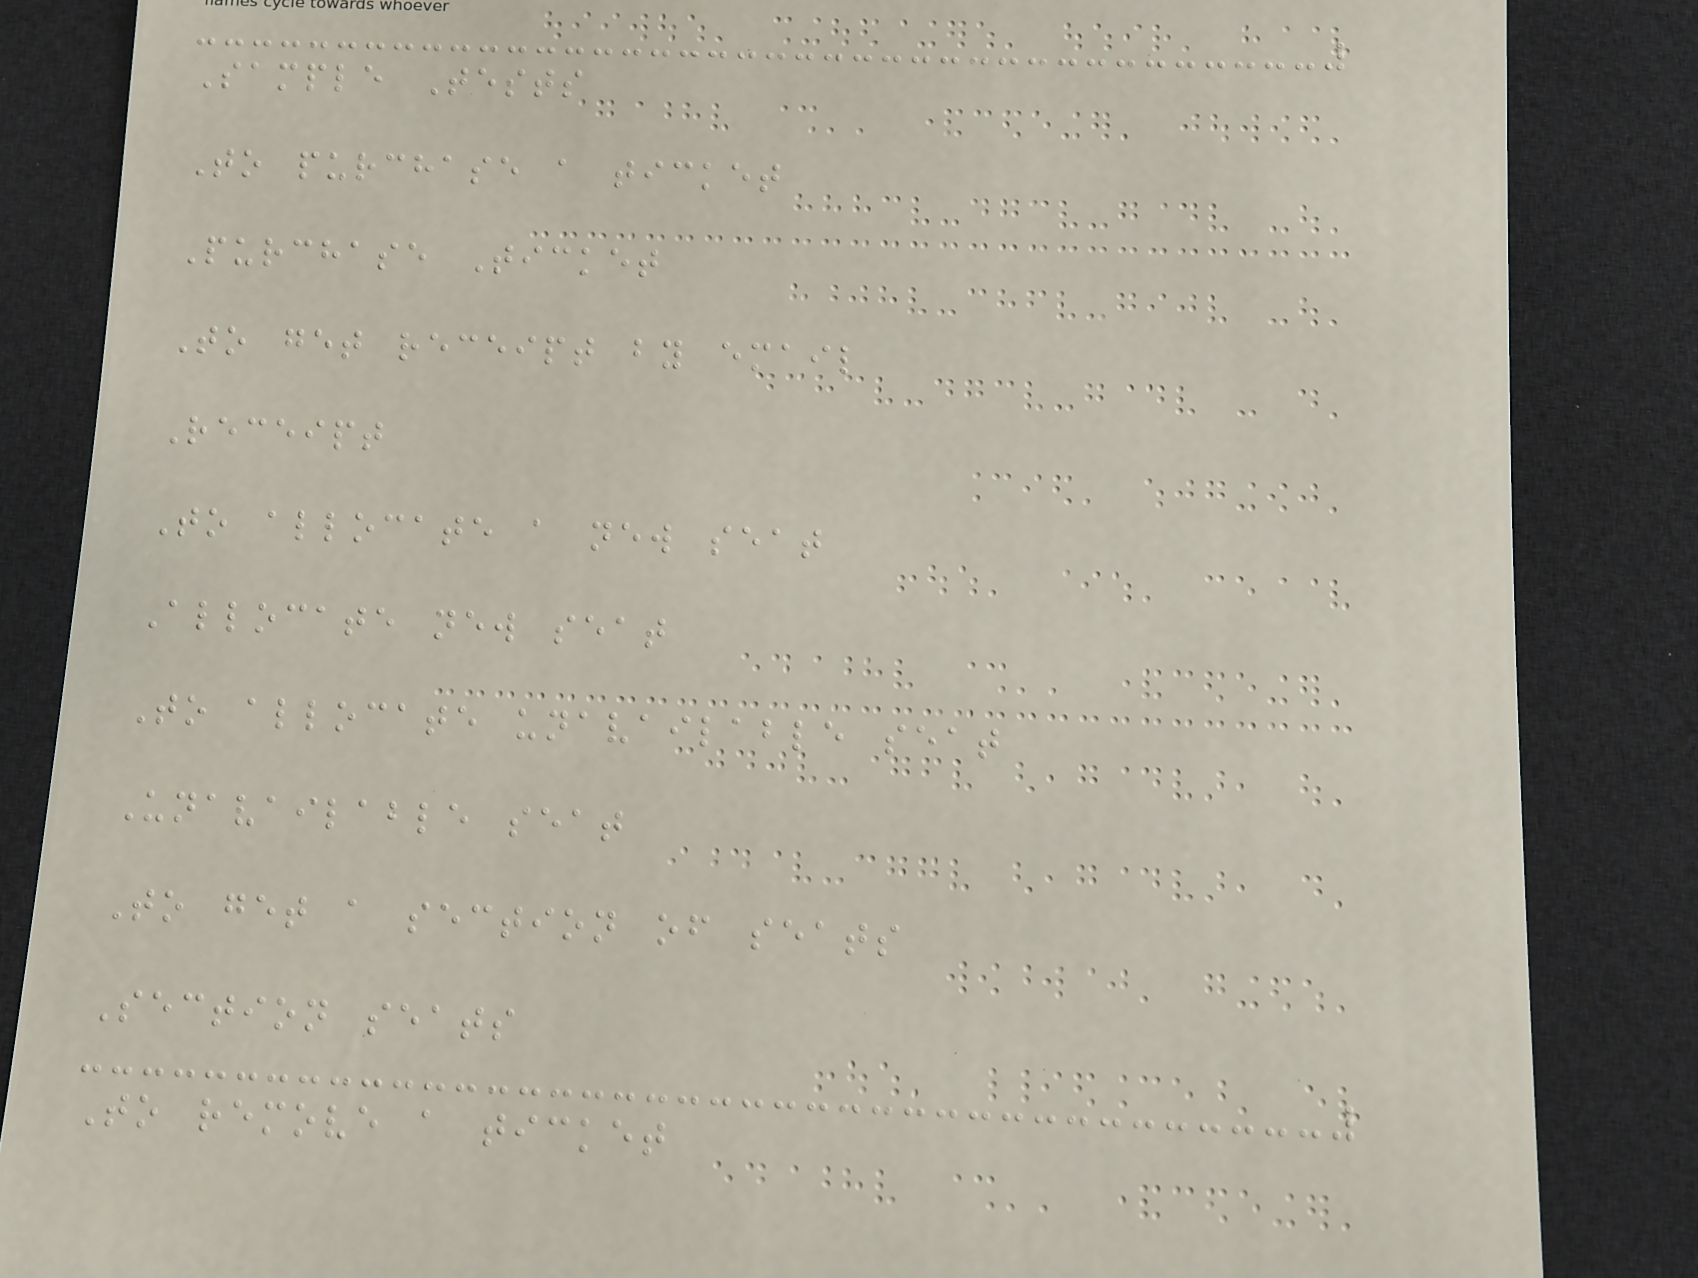Sample Tests
To purchase a ticket
Purchase Ticket
To get receipt by email
Receipt
To allocate a new seat
Allocate new seat
To allocate unavailable seat
Unavailable seat
To get a section of seats
Section seats
To remove a ticket
